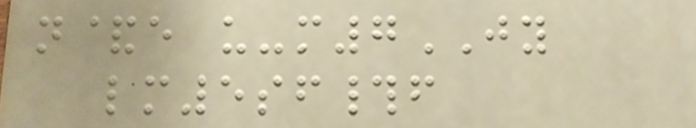n&e u-m7JY
lm5sf#f
